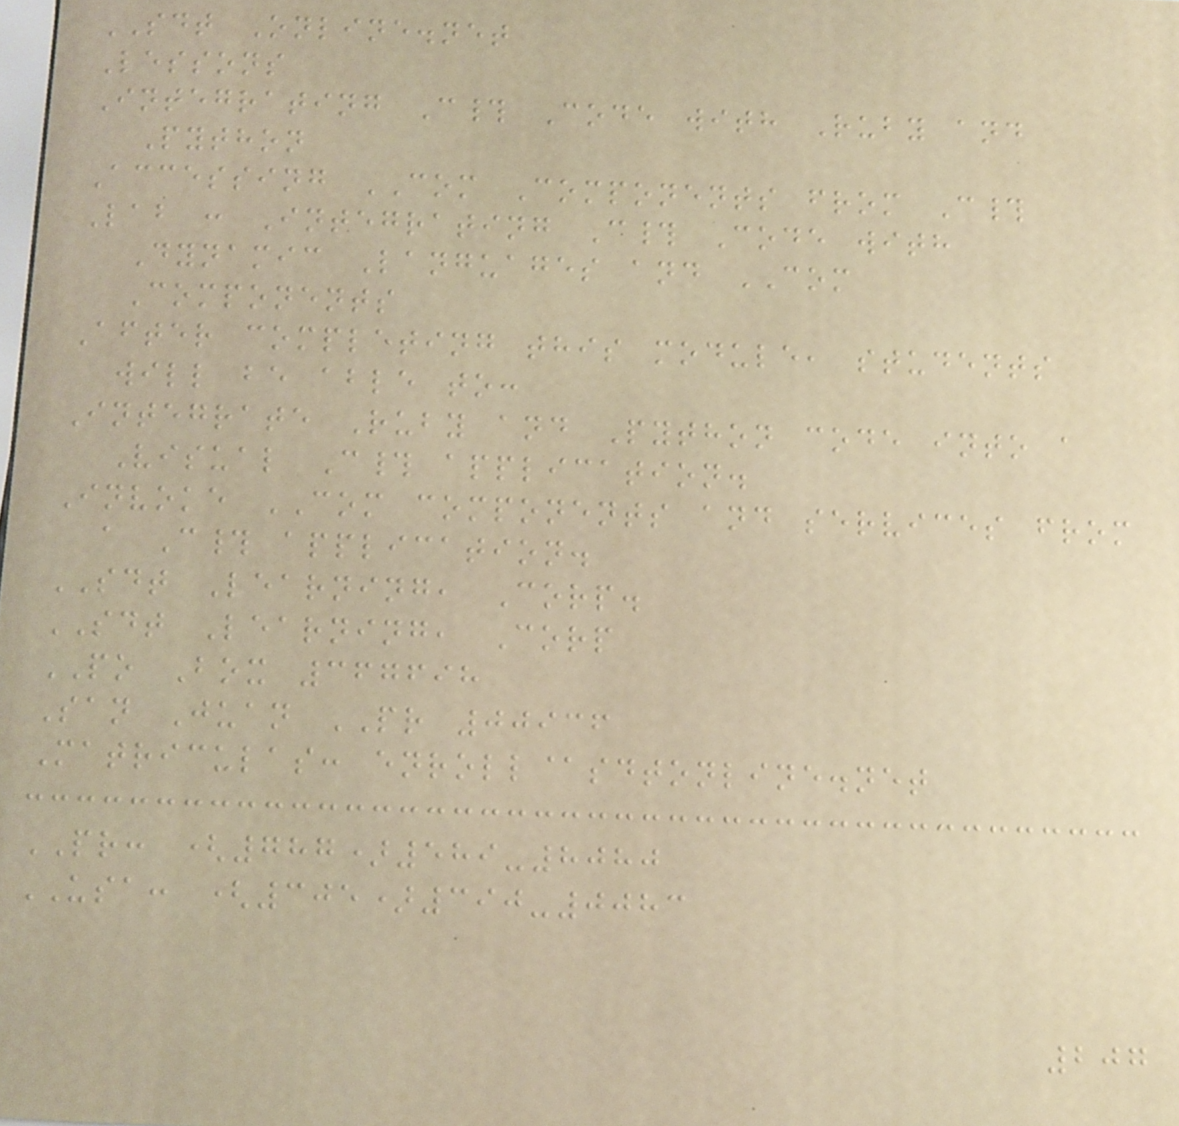SDT Online.net
Lessons
Integrating C# Code with Ruby and
Python
Accessing COM Components from C#
Lab : Integrating C# Code with
Dynamic Languages and COM
Components
After completing this module, students
will be able to:
Integrate Ruby and Python code into a
Visual C# application.
Invoke COM components and services from
a C# application.
SDT Learning, Corp.
SDT Learning, Corp
PO Box 367698
San Juan PR 00936
Matriculas: enroll@sdtonline.net
PR: (787)589-8080
USA: (305)390-0083
207
